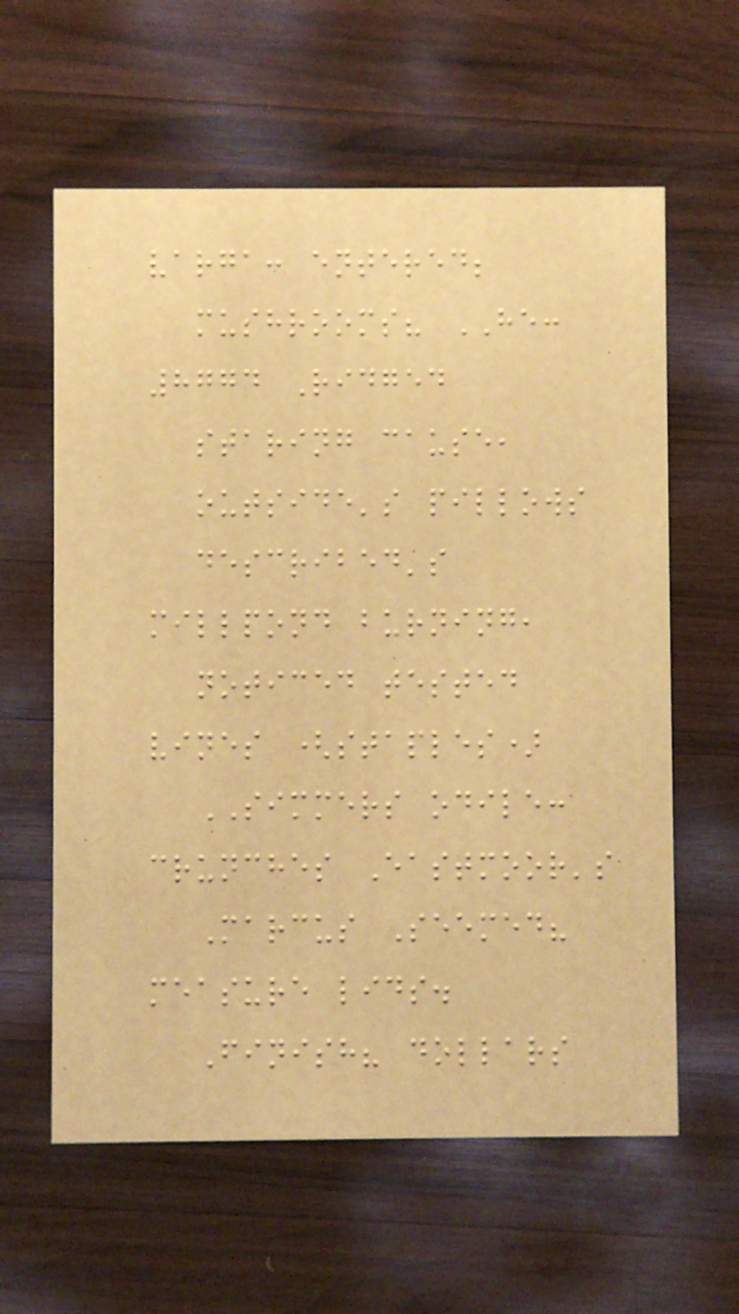varga: entered;
mushrooms? HE:
8774 Ridged
staring cause,
outside's pillows
described's
millpond burning,
noticed tested
vines (staples)
SIMMERS odile:
crunches Eastmoor's
Marcus Seemed?
measure lids.
Finish? dollars
